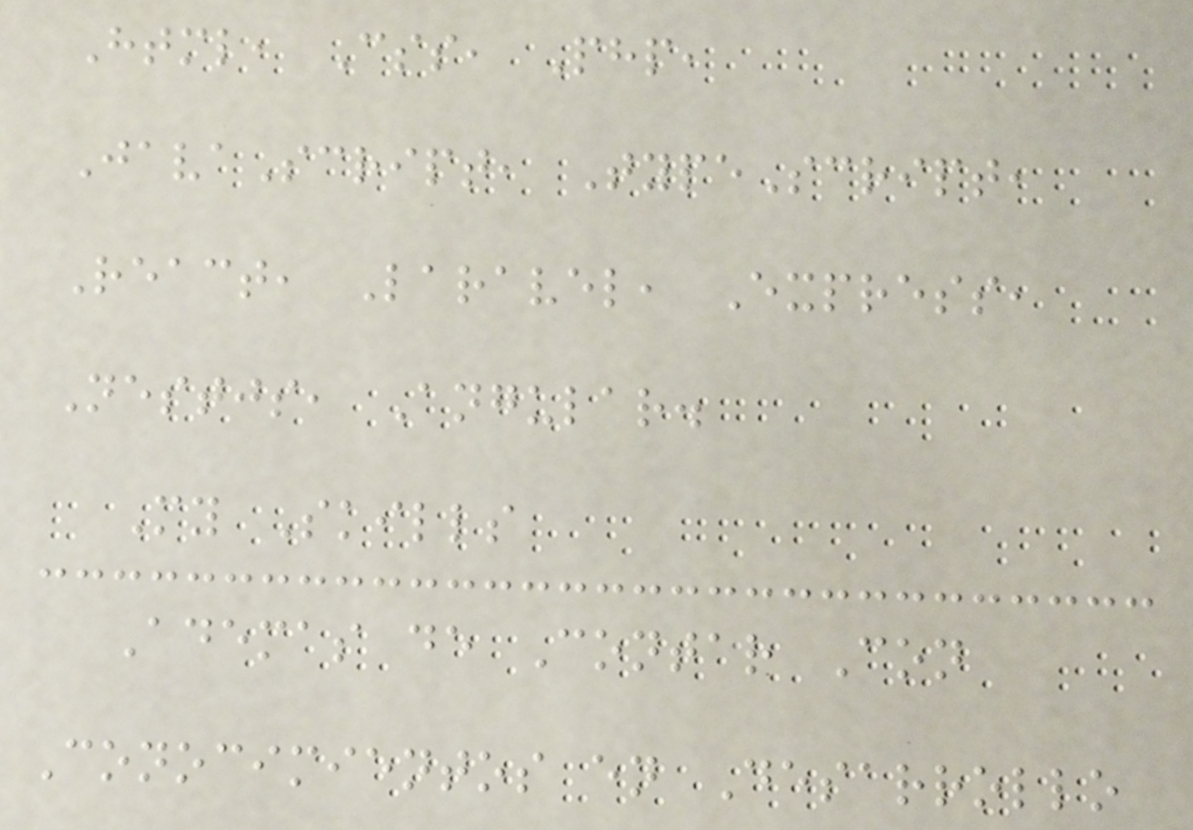Html, Css, Php,
JavaScript, TypeScript,
React, Laravel, Express,
Nestjs, Angular.
My Skills
Ademas de Contar Con
Conocimientos en Desarrollo
